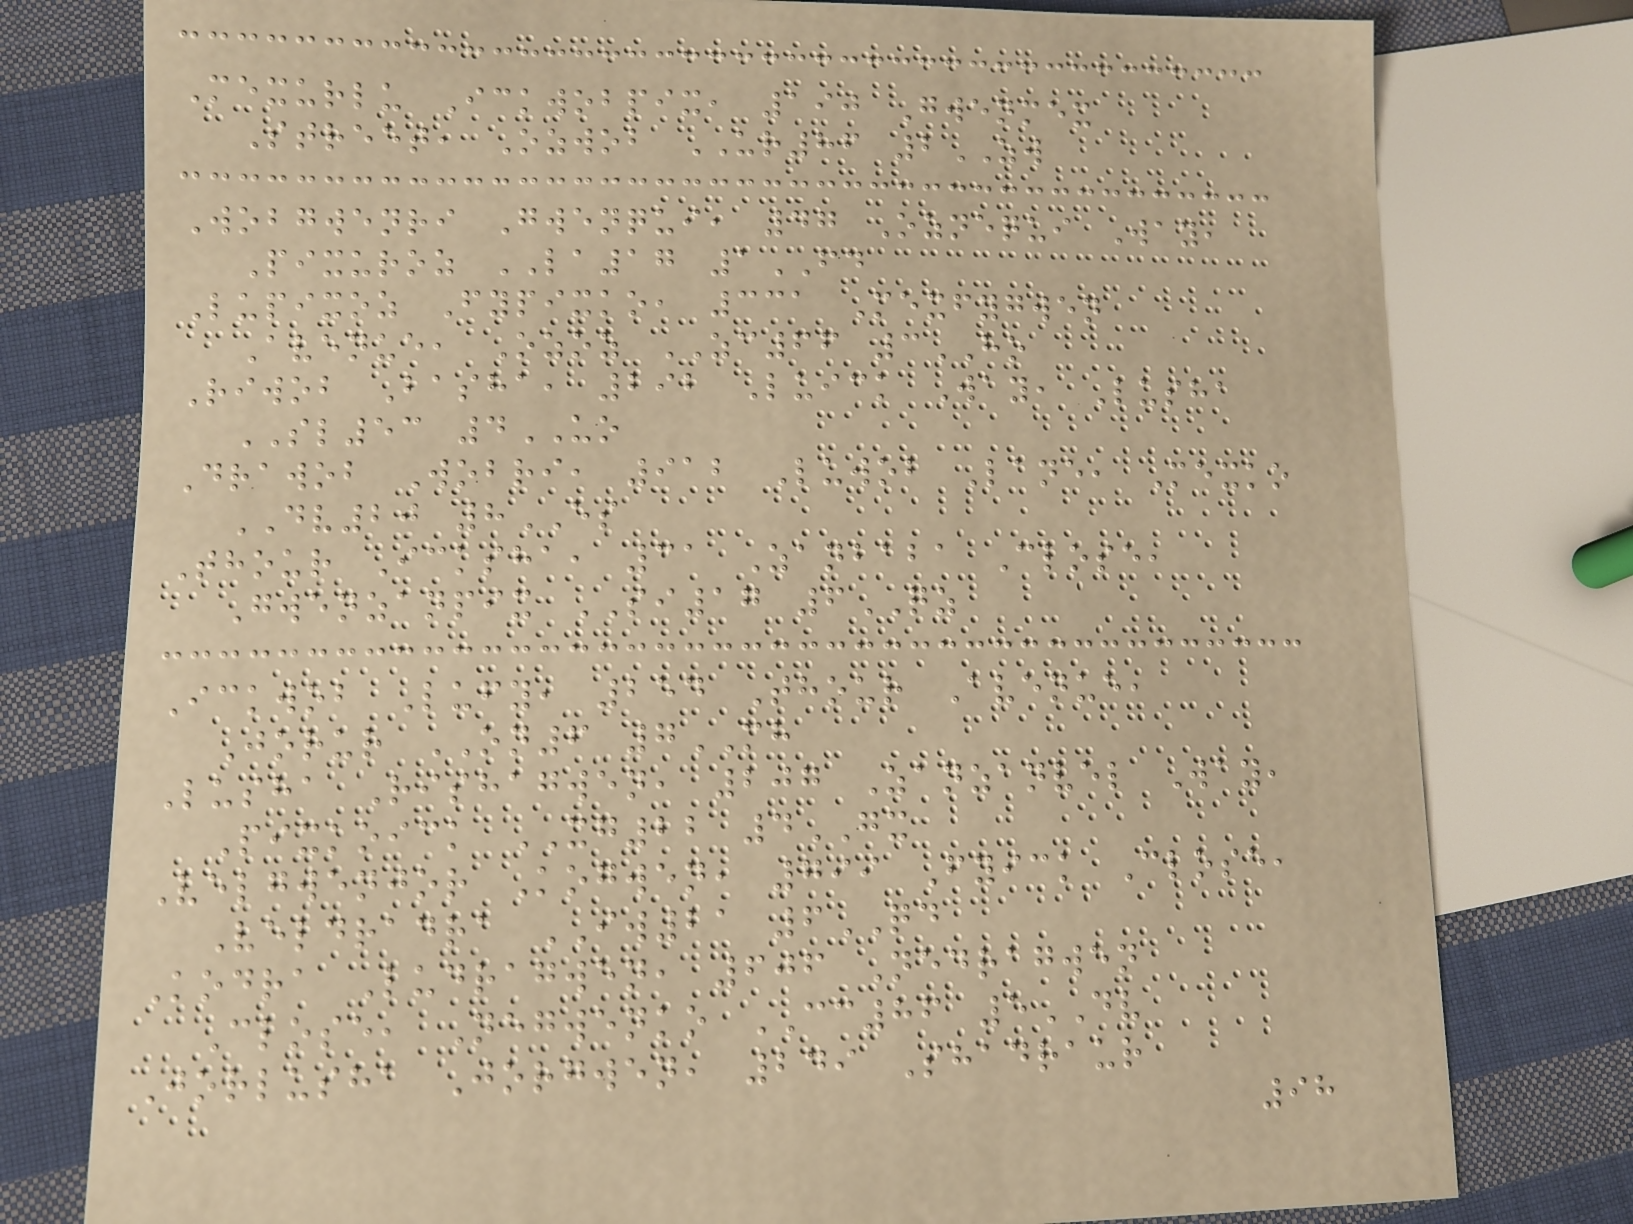Mexurlu Ickwobpix, 190 Gwenmex
Street, Ozwob UR86 2ZW
Wobgwenri Gwenqui, 47 Oznequi Way,
Pixuroz LA17 1FD
Lupixoz Fypixko, 331 Mexfygwen
Avenue, Ozoz ZC66 3HO
Riwob Basha, 292 Luick Way, Lusha
SL53 4UO
Drawob Wobri, 912 Luwob Lane, Mexko
DV20 8ES
Thour Icksha, 31 Zanbaba Close,
Gwenzanpix SI17 6QZ
Ickwob Lufy, 254 Thour Avenue,
Jorur ON6 7MH
Lusha Rishagwen, 207 Zanzanvel Way,
Pixkoick XG22 4GX
Velgwenjor Kogwen, 799 Fyick Close,
Veldradra IW21 6QD
Kodra Ludragwen, 606 Nedragwen
Close, Negwenko CC86 5DV
Jorlusha Jorgwen, 249 Shadraur
98
